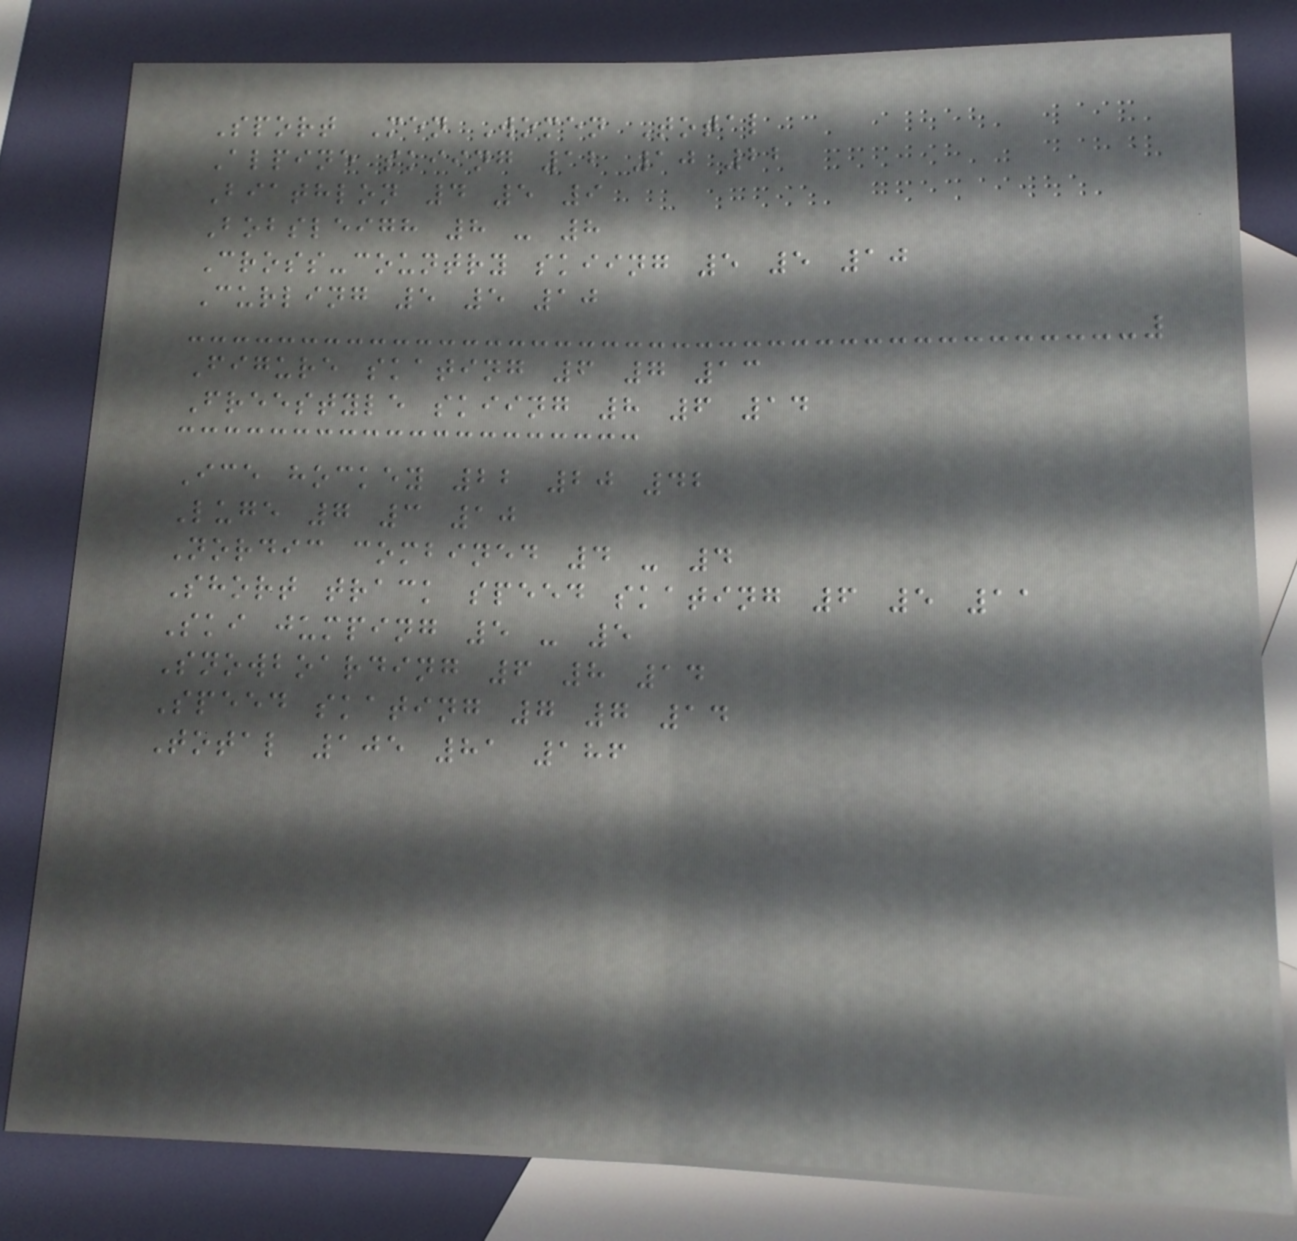Sport Men Women Total
Alpine skiing 12 10 22
Biathlon 4 5 9
Bobsleigh 8 - 8
Cross-country skiing 5 5 10
Curling 5 5 10
Figure skating 6 7 13
Freestyle skiing 8 6 14
Ice hockey 22 20 42
Luge 7 3 10
Nordic combined 4 - 4
Short track speed skating 6 5 11
Ski jumping 5 - 5
Snowboarding 6 8 14
Speed skating 7 7 14
Total 105 81 186
